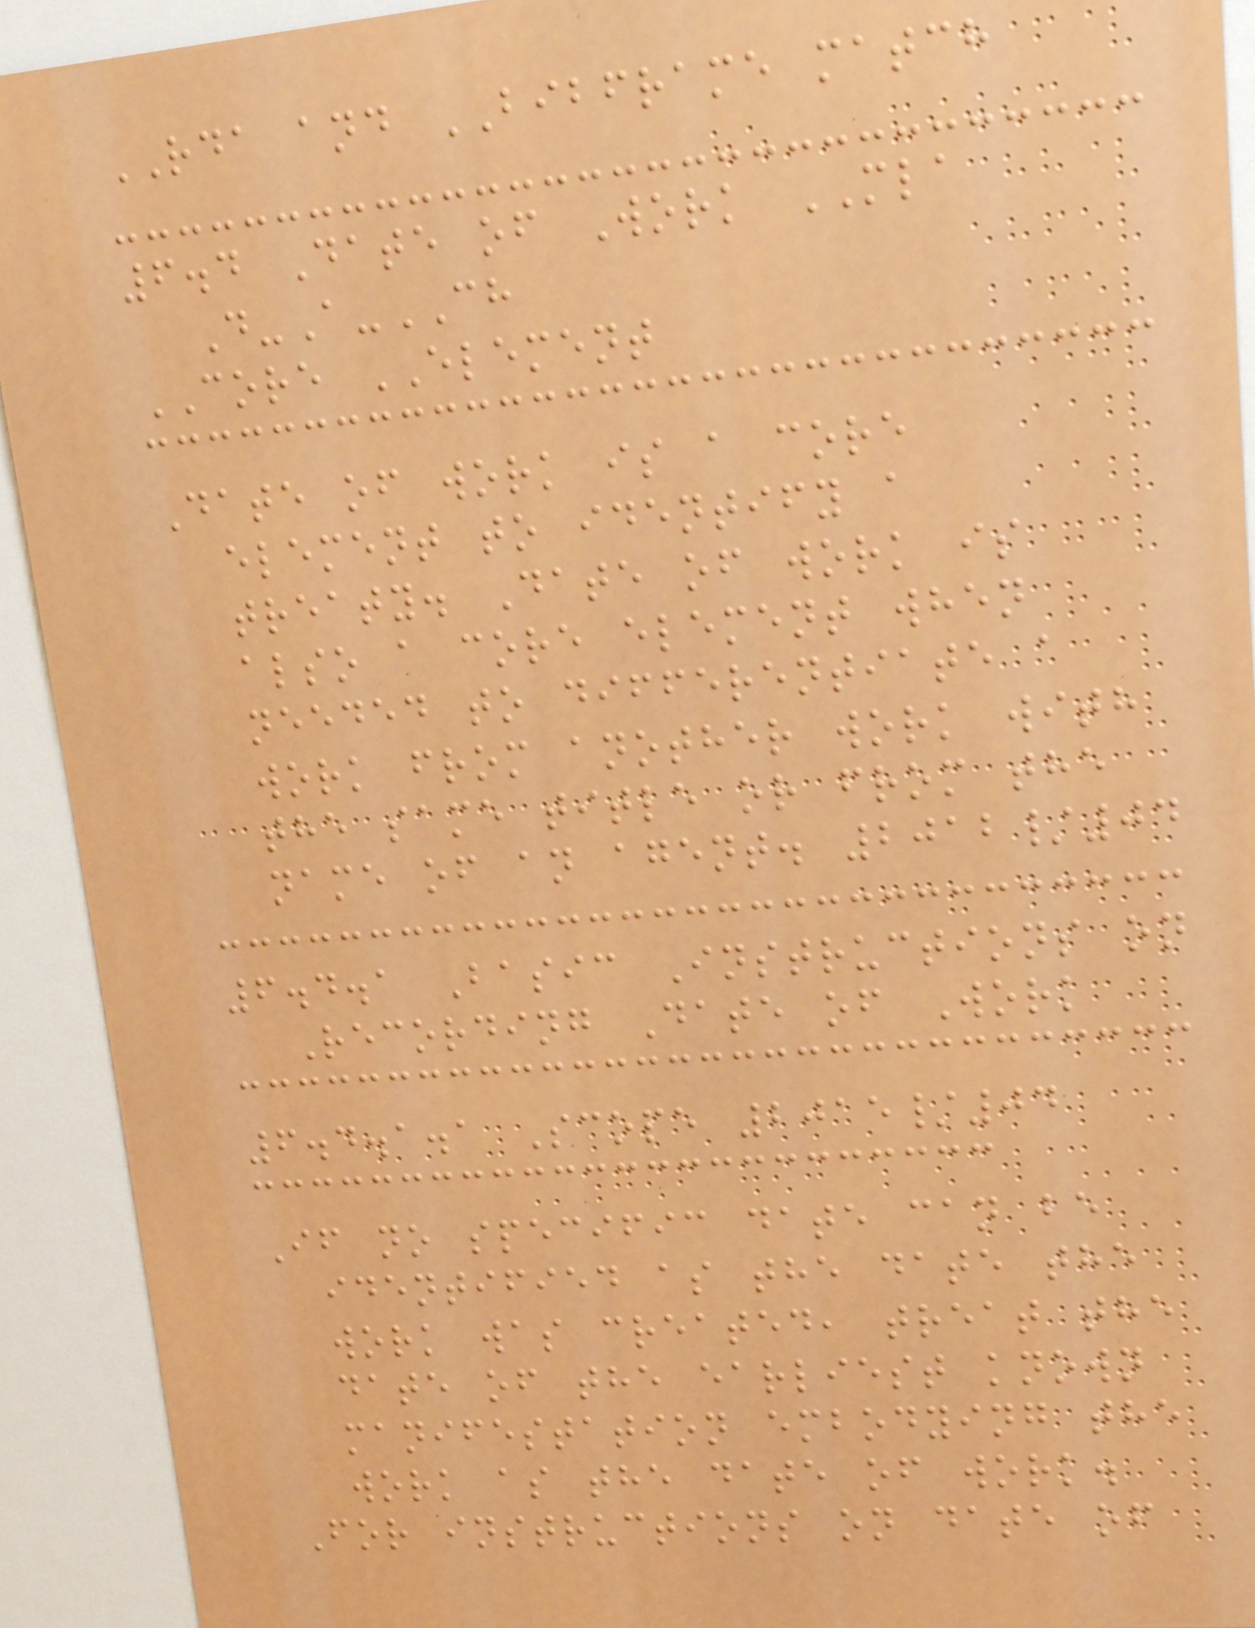RDA and BIBFRAME match
6.4 Date of Work MLA
D-A-CH
CORE ELEMENT
Date of work is a core
element to identify a
treaty. Date of work is
also a core element when
needed to differentiate a
work from another work with
the same title or from the
name of an agent. 2012/04
6.4.1 Basic Instructions on
Recording Date of Work
6.4.1.1 Scope 2015/04
If no specific date can be
identified as the date the
work was created, treat the
date of the earliest known
manifestation embodying the
work as the date of work.
For instructions on date of
